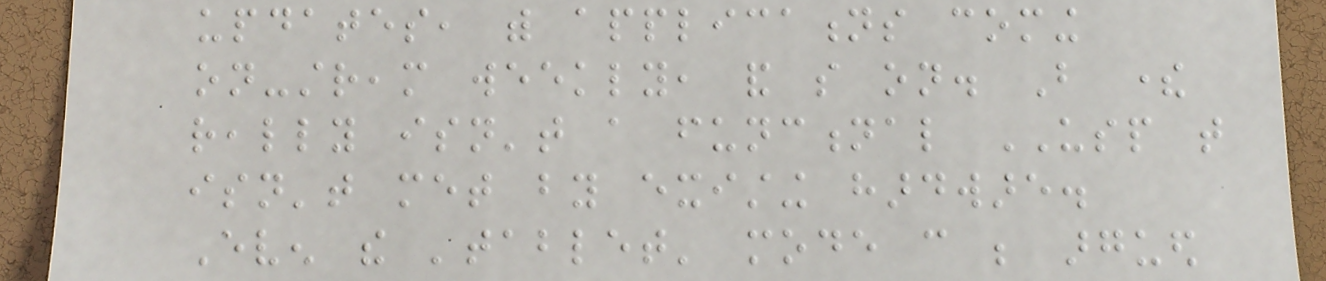updates, with applications coming
on-stream weekly, and so on. But there
really isn't a functional USP that
isn't met by existing hardware.
Even the 'tablet' mode can be argued
